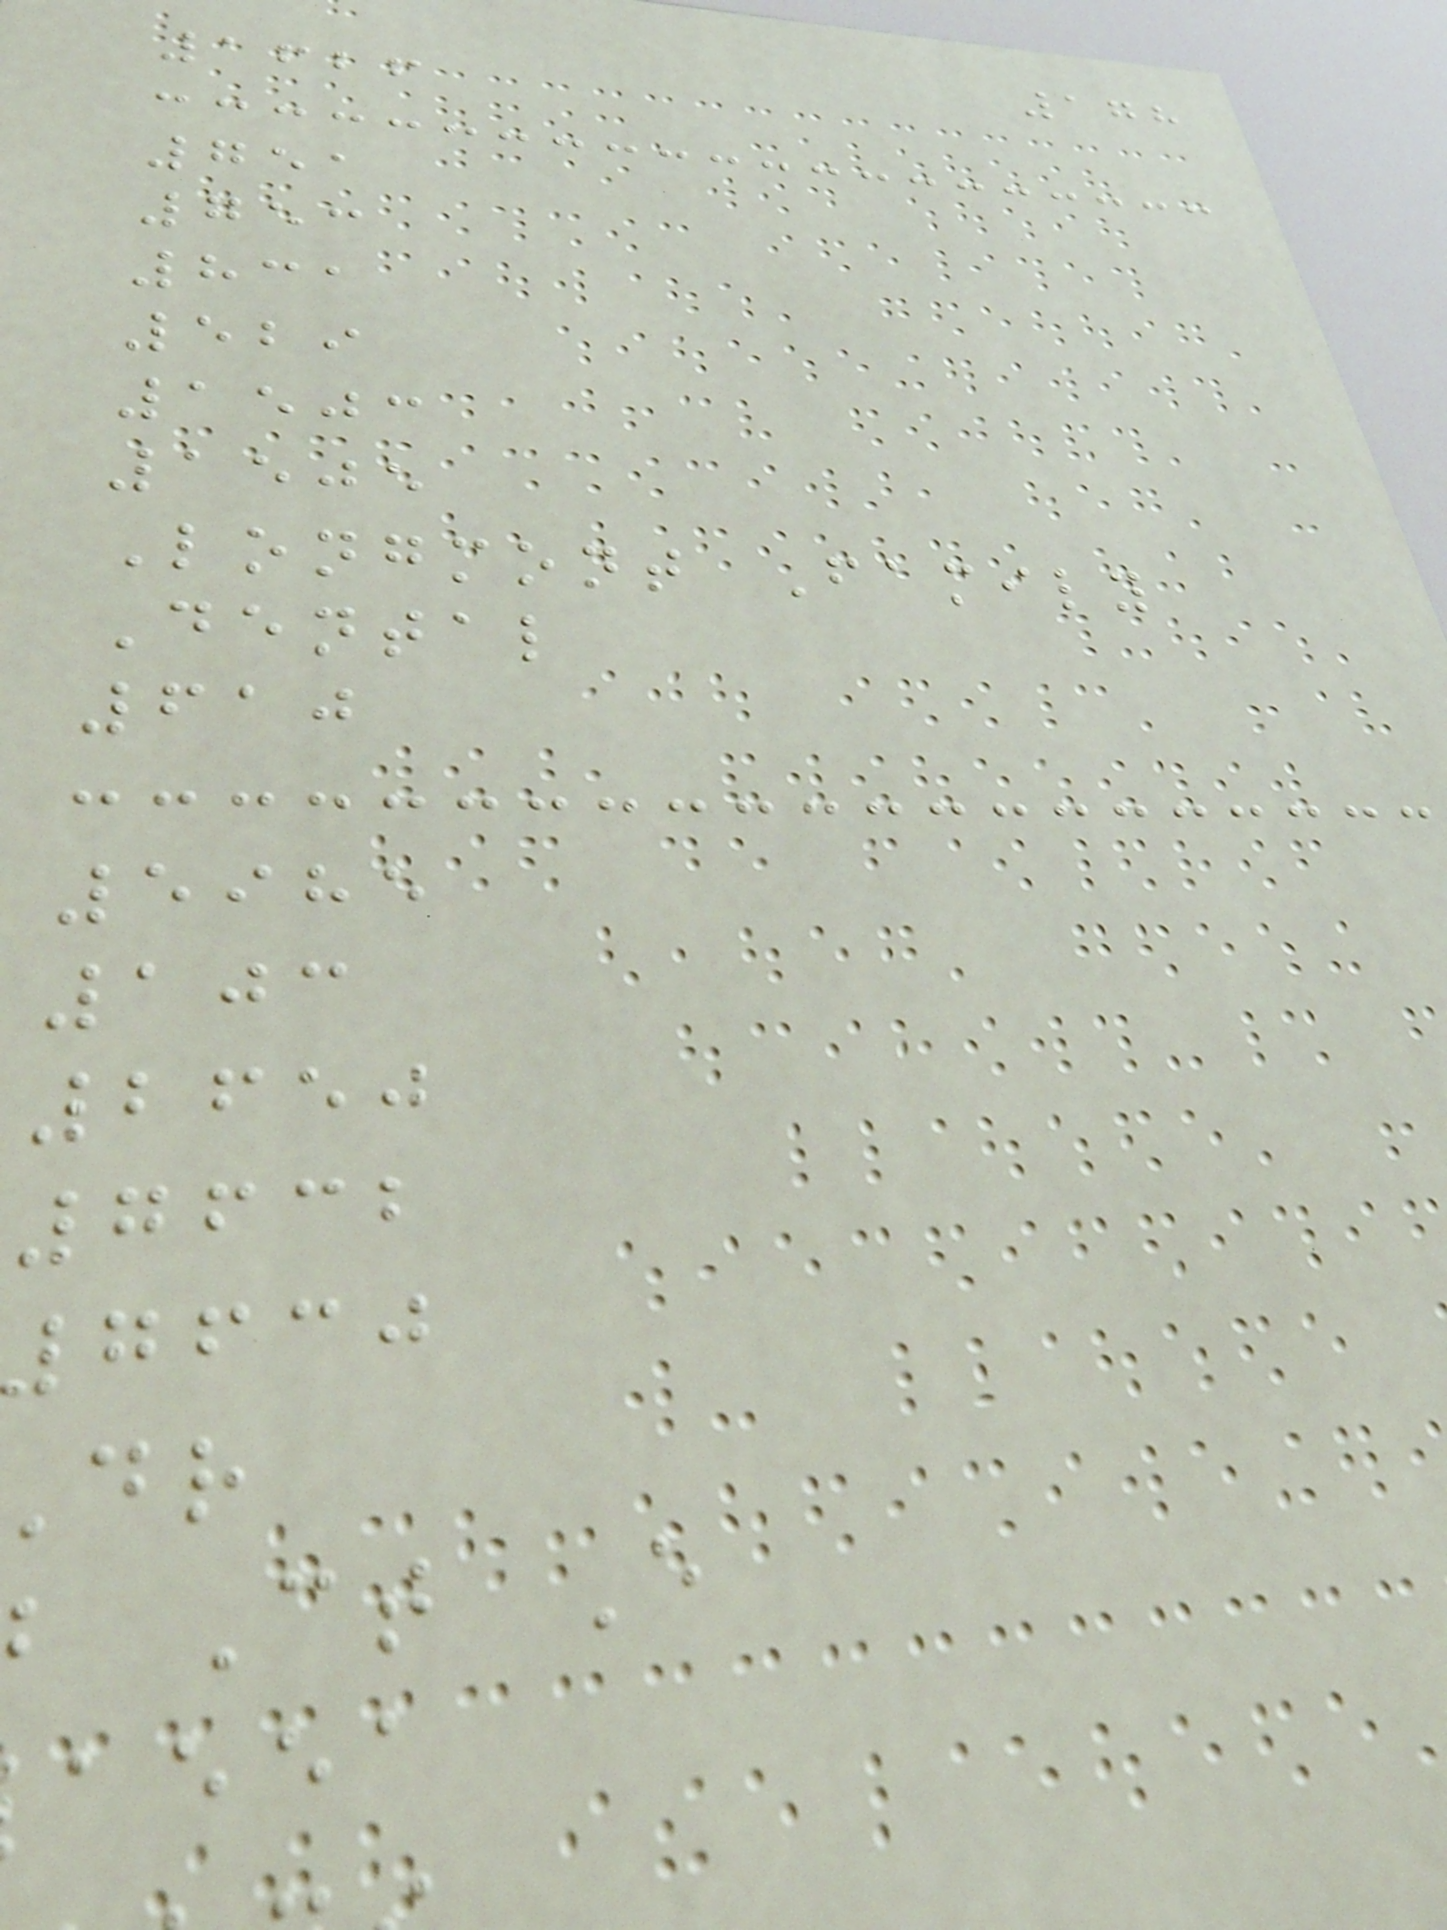178
1626
751
753
831
529
1503
1505
Longmont Family
Dental
610
5985
103
2650
7632
7630
Ct E
aeea
